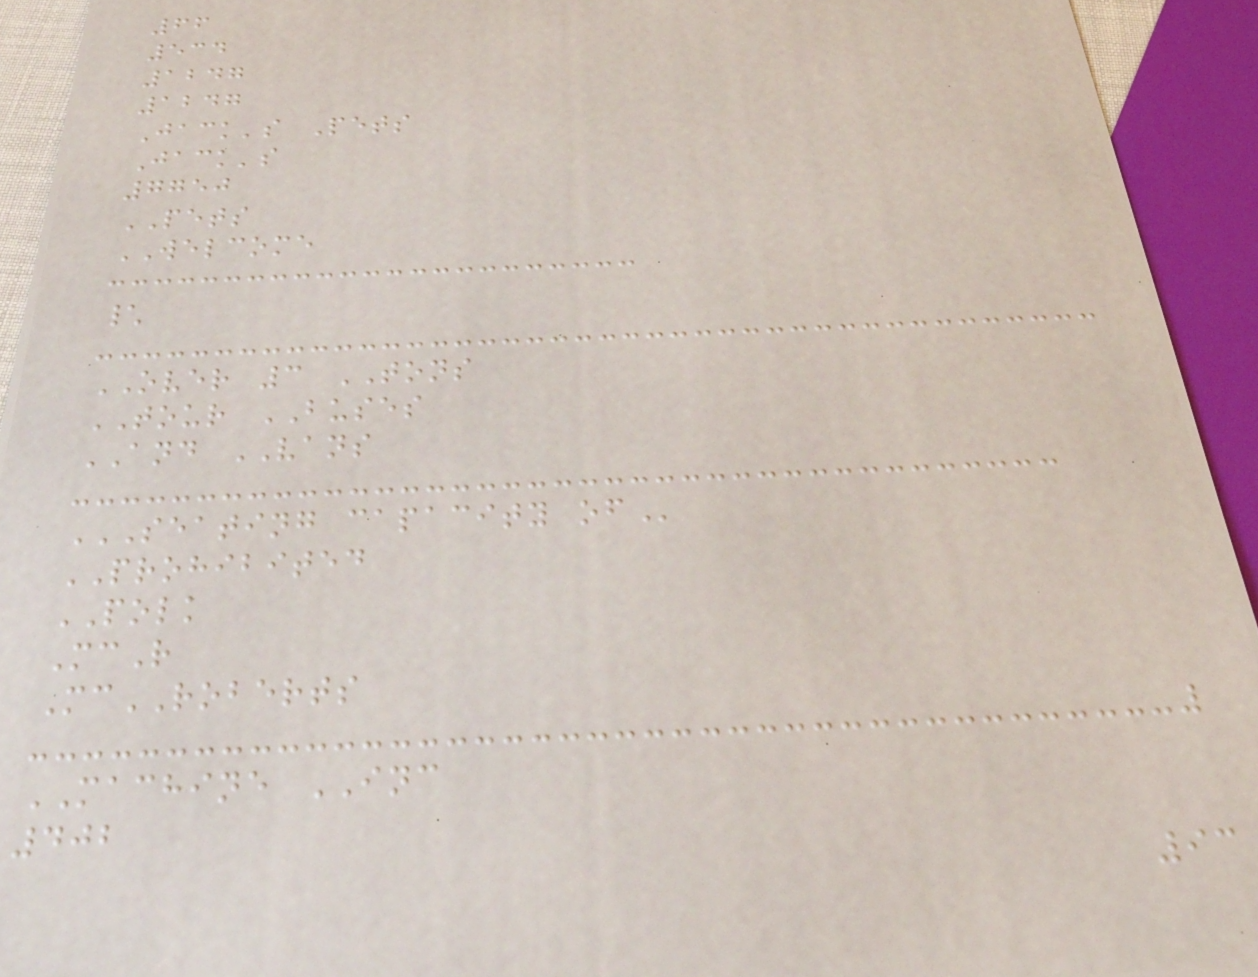66
534
1247
1247
Jack's Pets
Jack's
7750
PETS
WELCOME
\
OVER 3 TONS
TOUR BUSES
AND VANS
SEATING CAPACITY OF
PROHIBITED
POLK
McR
McROBERTS
MACHINE INC
402
93
